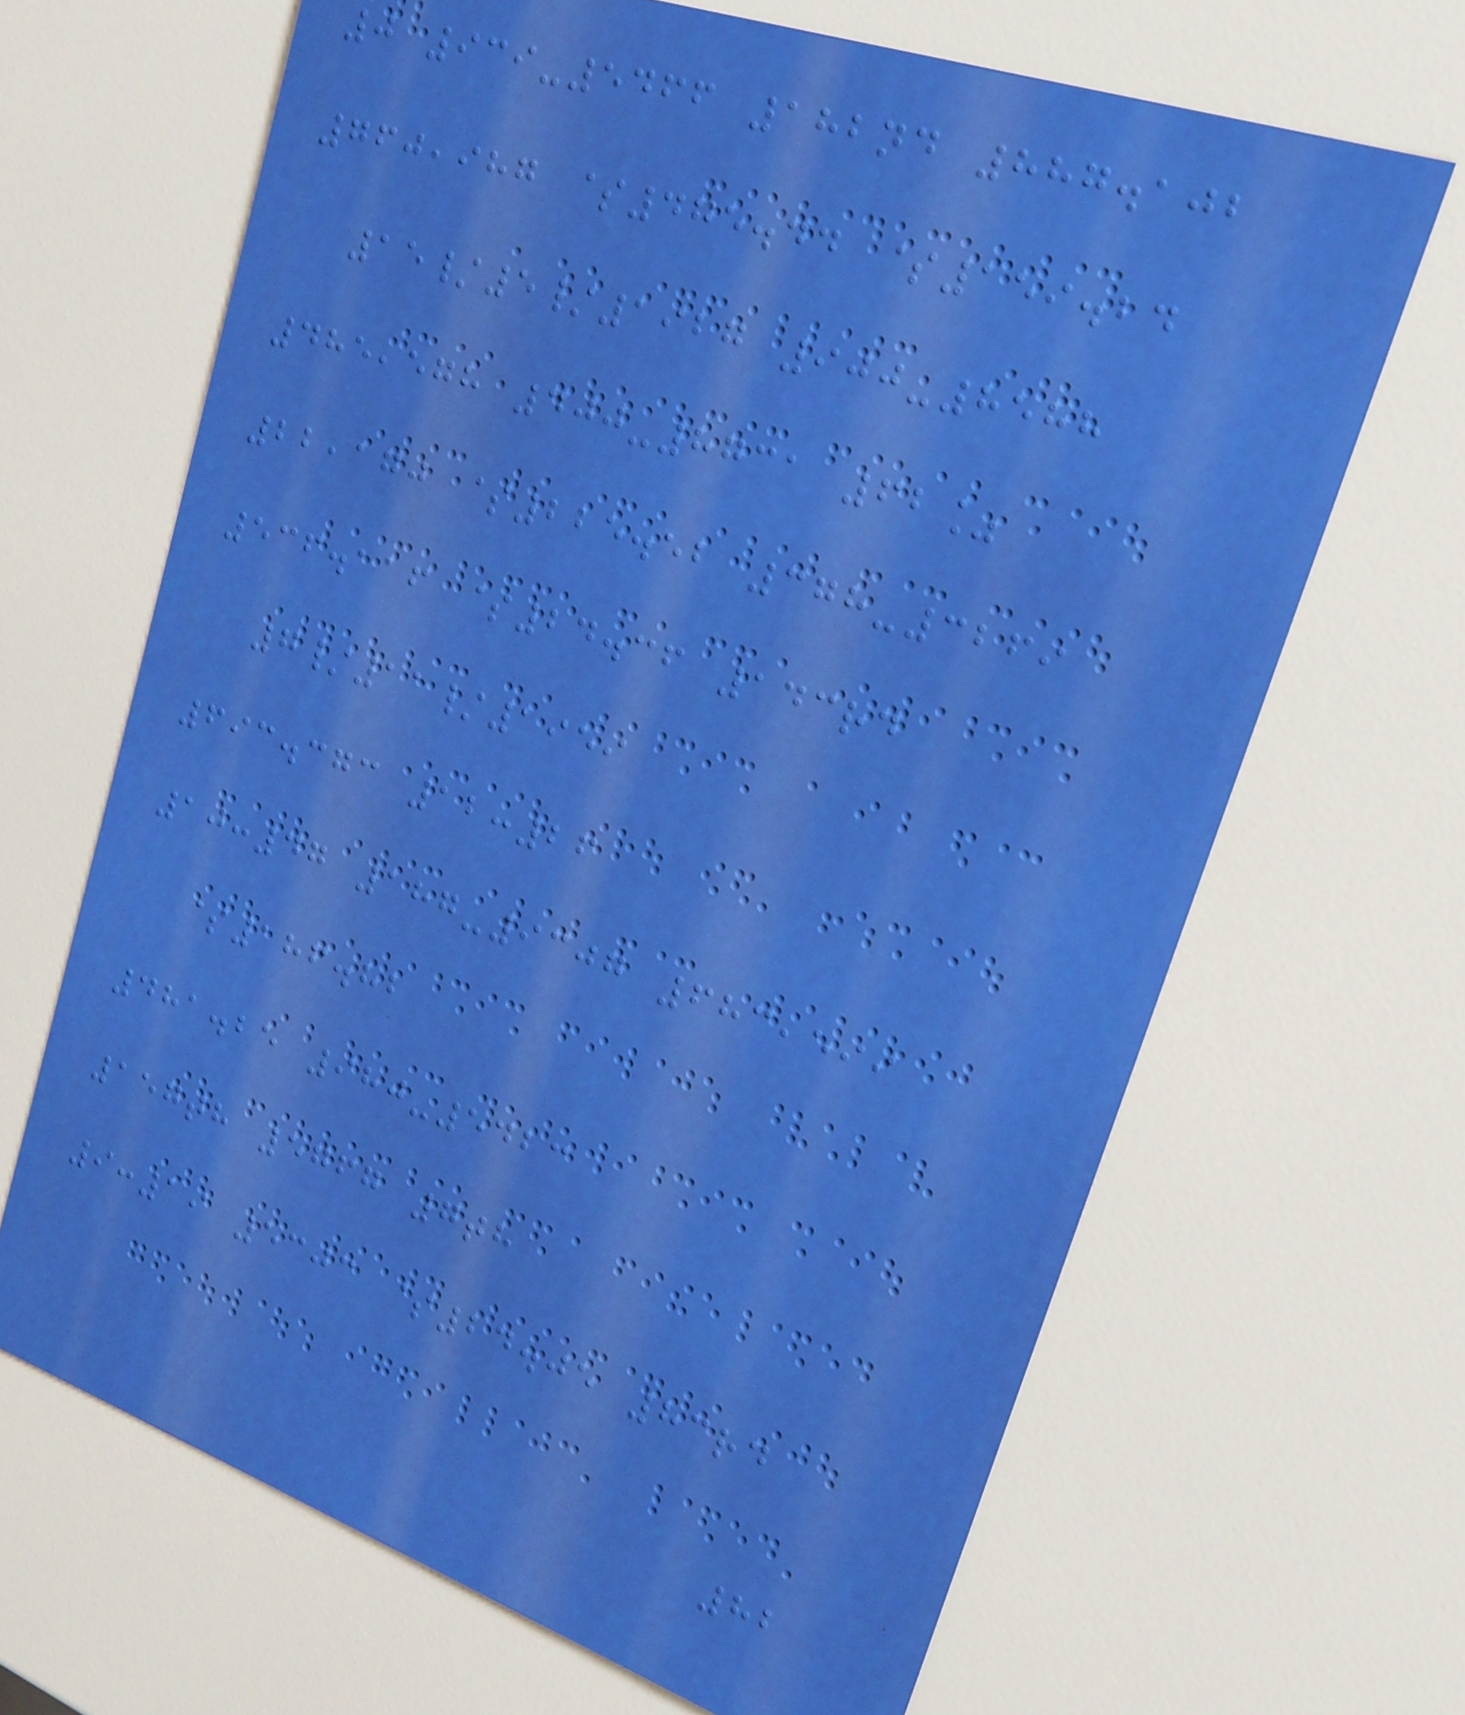0 939-5466 182nd 887.102
760,987 $475.44 $159.24
15/5/1927 900-8588
485,578 400-8731 62%
22,170 $225.52 378-3269
536.116 $24.36 143rd
7/11/1959
693.373 12:26
10:47 187-9307 683,599
$186.82
481.25 980-5423
157th 5767 7th
9:19 5303 $24.05 83rd
82
